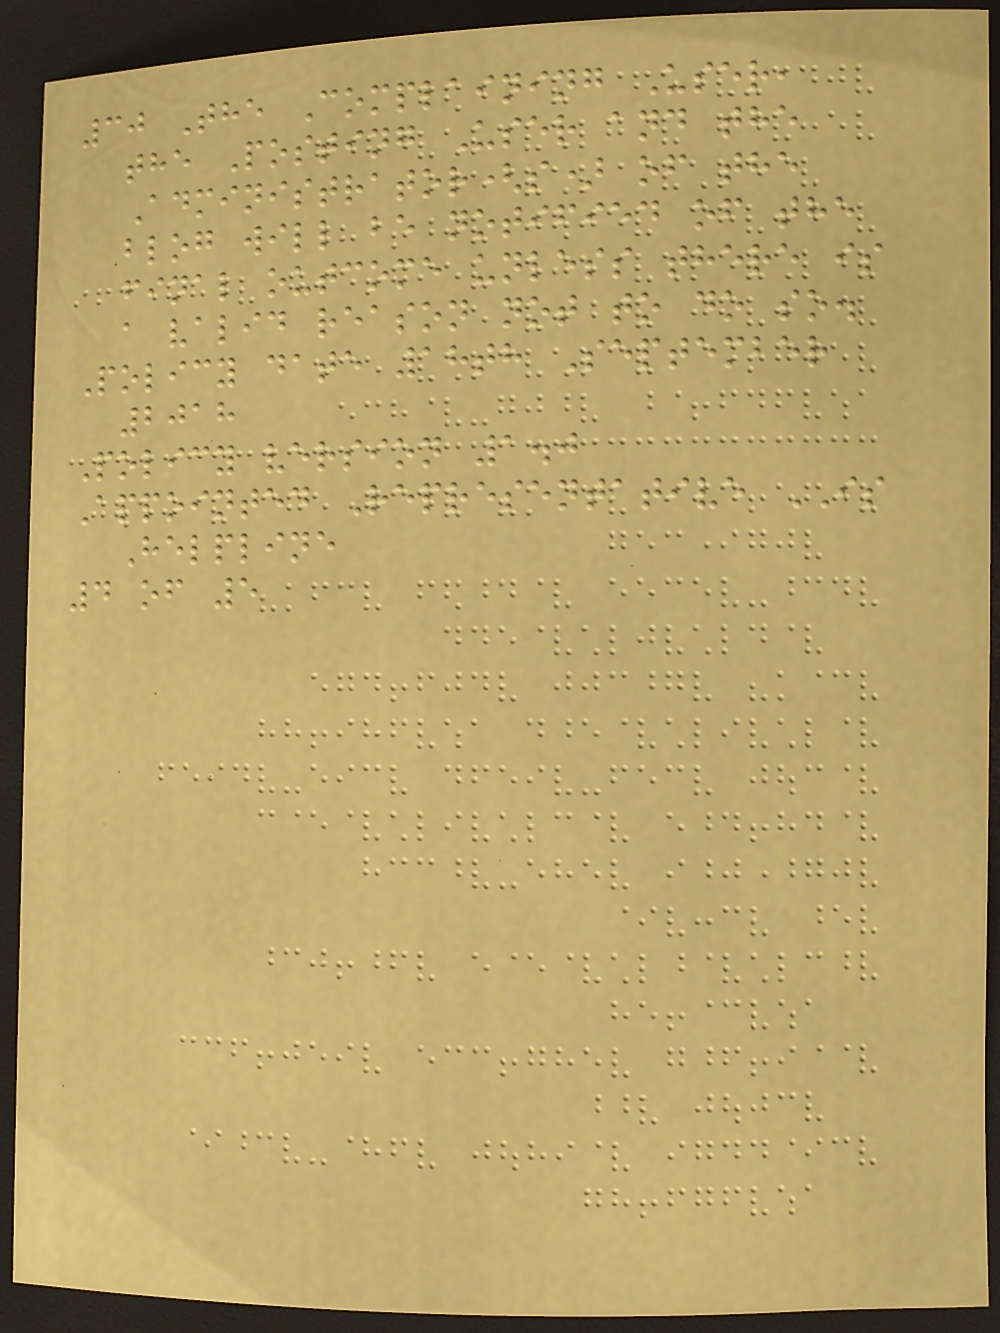30 The Complaining User,
the Posting User and the
Administrator(s) of the
blog will be notified of the
final outcome unless there is
a valid reason not to do so.
Policy date 18th September
2018
Policy version 1.0
Appointed Representative IS
Helpline
4 of 5
